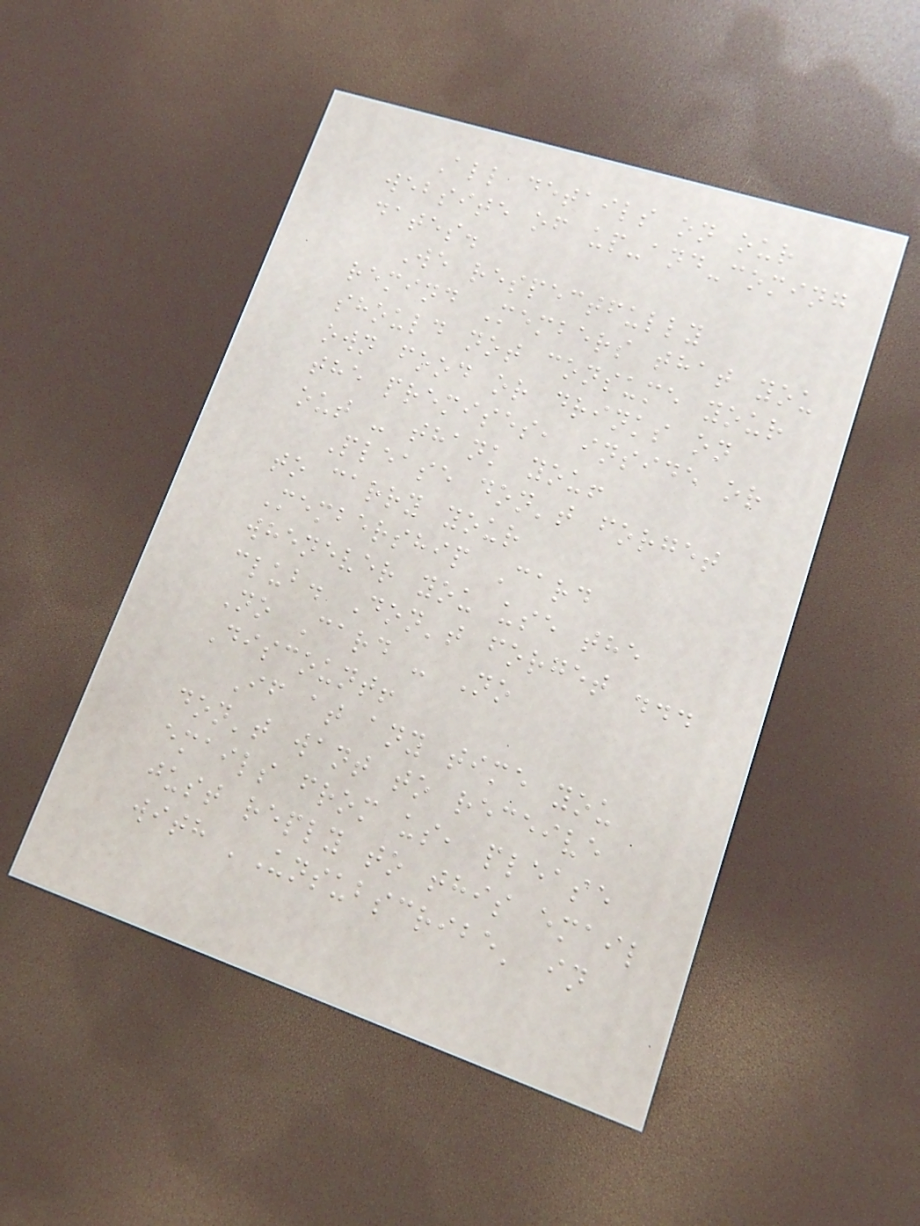All details on our
website of up-and-coming
dates.
We respectfully
remind Members that you
should not consume your
own food or drinks on
the premises, inside or
out - thank you!
Please don't forget
to carry your
Membership Card
whenever you use the
club. Don't forget ...
No Card - No
Discount!
If at any time you
don't want to receive
emails from us, please
just reply to this email
with 'Unsubscribe' in
